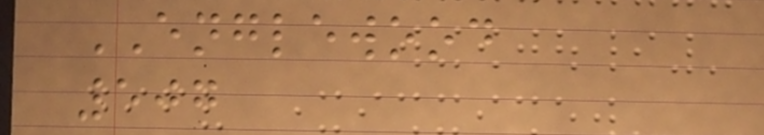ENGLEWOOD
507
